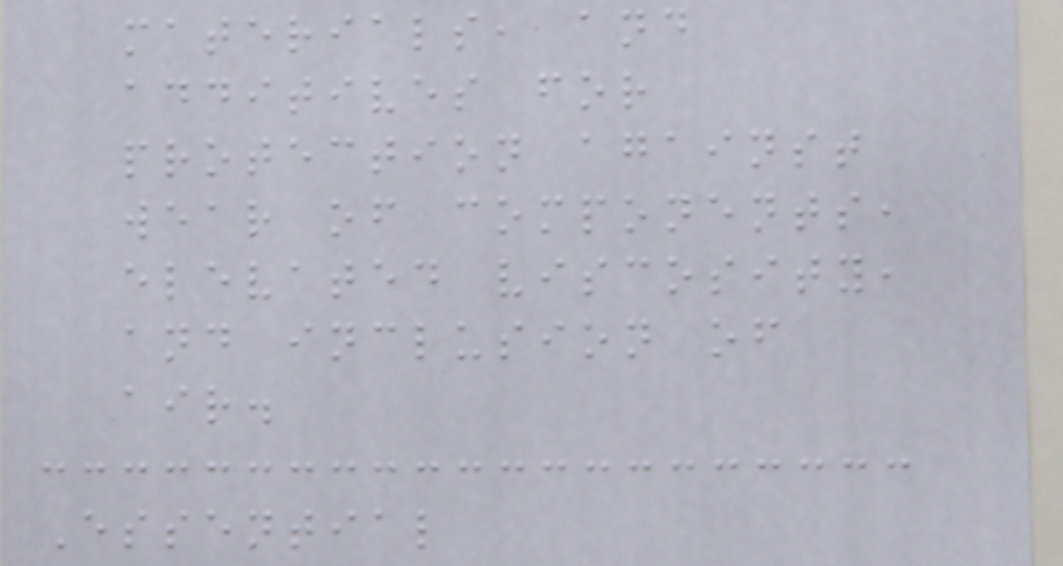materials, and
additives for
protection against
wear of components,
elevated viscosity,
and inclusion of
air.
Essential
